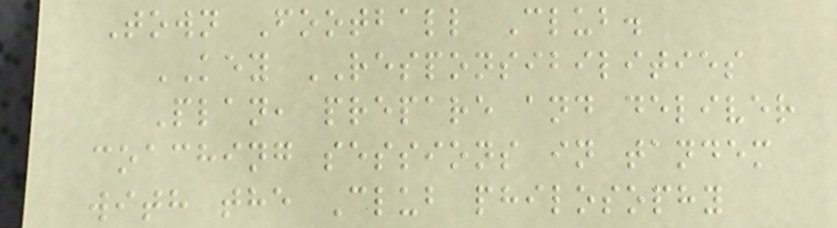Town Football Club.
KEY RESPONSIBILITIES
Plan, prepare and deliver
coaching sessions in tandem
with the Club philosophy
